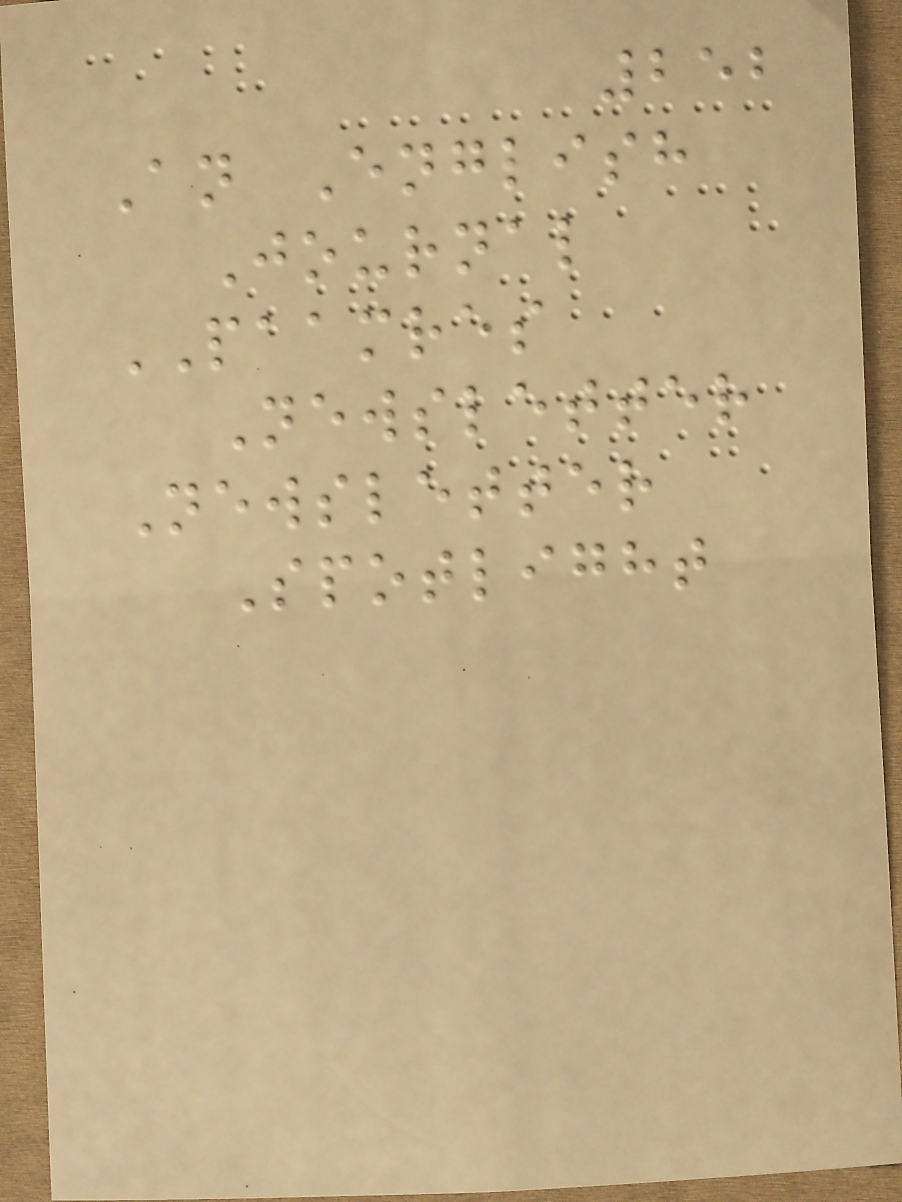252
An English
Journal
PAAMRES
Newsletter
Newsletter
Spotlight
